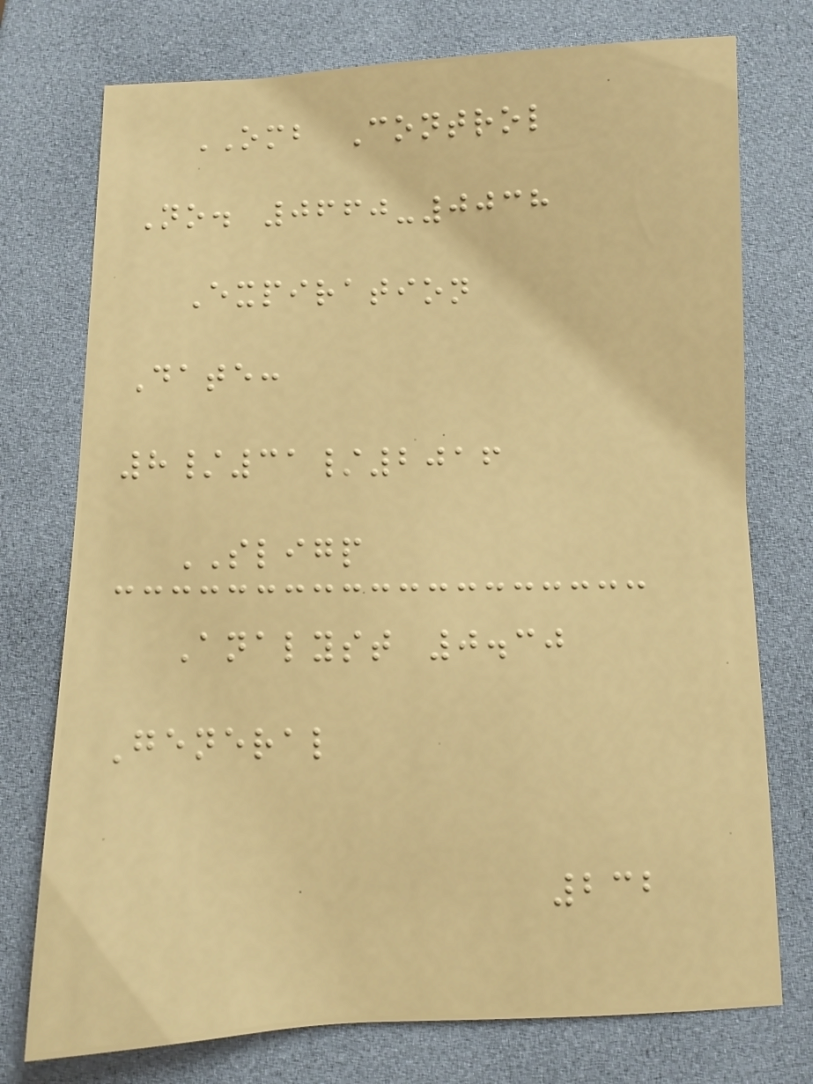OMB Control
No. 0660-0038
Expiration
Date:
8/31/2016
SLIGP
Analyst 0.30
General
232
